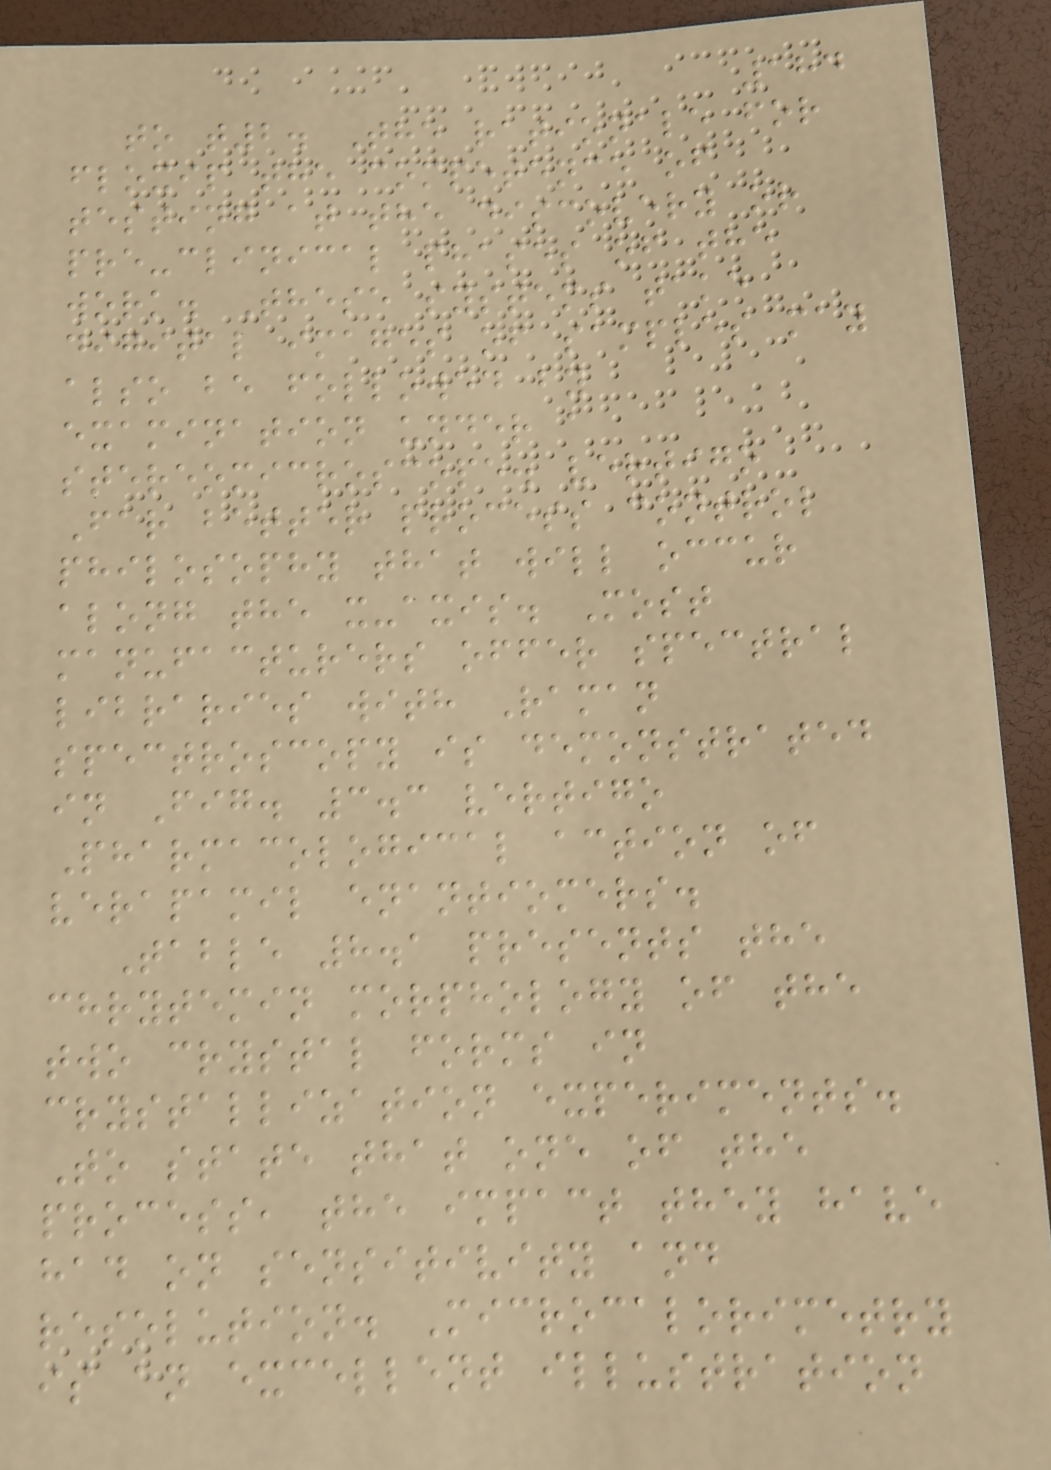184
to t2. The rationale for
floxip the competence of
testing at the discovery or
pre-clinical phases of the
work. These systems take
digital images of samples may
also be followed by
examination under a
stereomicroscope. vertigo
Far better process control
philosophy that will occur
along the x-axis. Most
manufacturers offer spectral
libraries with Raman
spectroscopy is demonstrated
in Fig. 3.3 vertigo
Pharmacological action of
verapamil enantiomers.
Table 8.1 presents the
chrytemin morphology of the
two crystal forms in
crystallization experiments.
To state that one of the
process, the impact they have
had on sensitivity and
resolution. Microcalorimetry
is an excellent illustration
